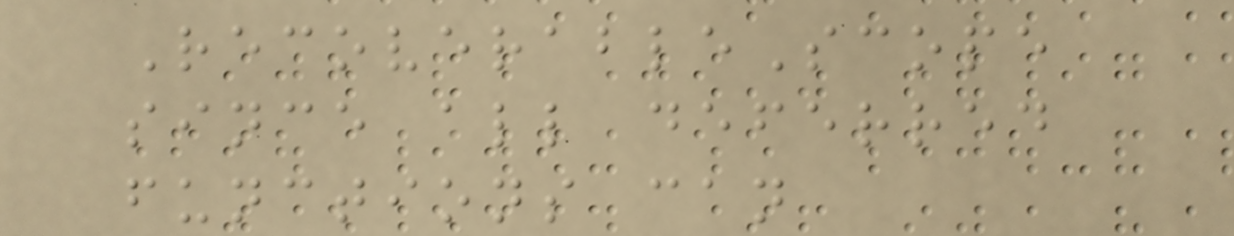RecoverableScope
since all deferred
functions can
